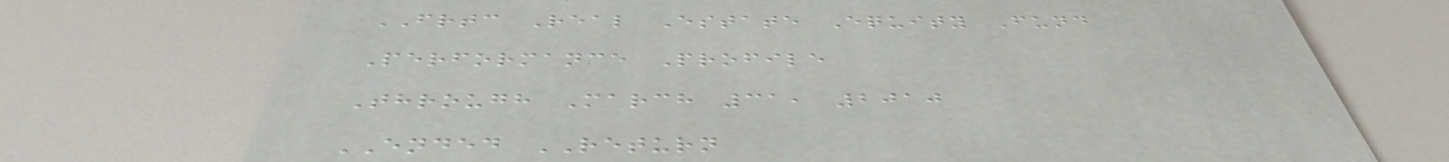FRTC Real Estate Equity Fund
Performance Profile
Through March 31, 2010
ENDED RETURN
